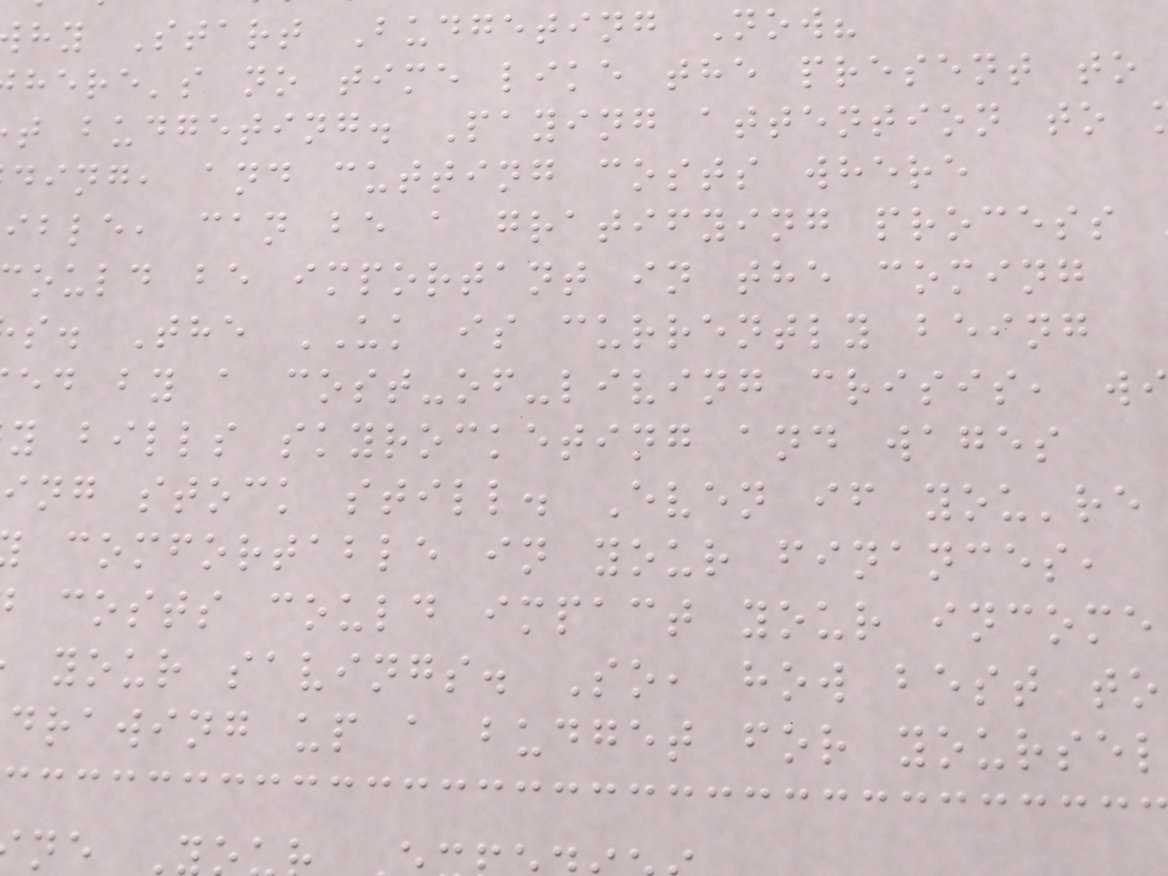hy Start Budgeting Now?
here's no time like the present to
t budgeting. Paying attention to
ding, and cutting costs where
ible, can be a gratifying process
ould be important in the coming
s. The UK is currently being
ed by a cost-of-living crisis, w
y bills skyrocketing and wages
ing stock still. Even if you're
comfortable in your finances,
costs could impact your income
your savings. So, how best to
drawing up a budget for yoursel
